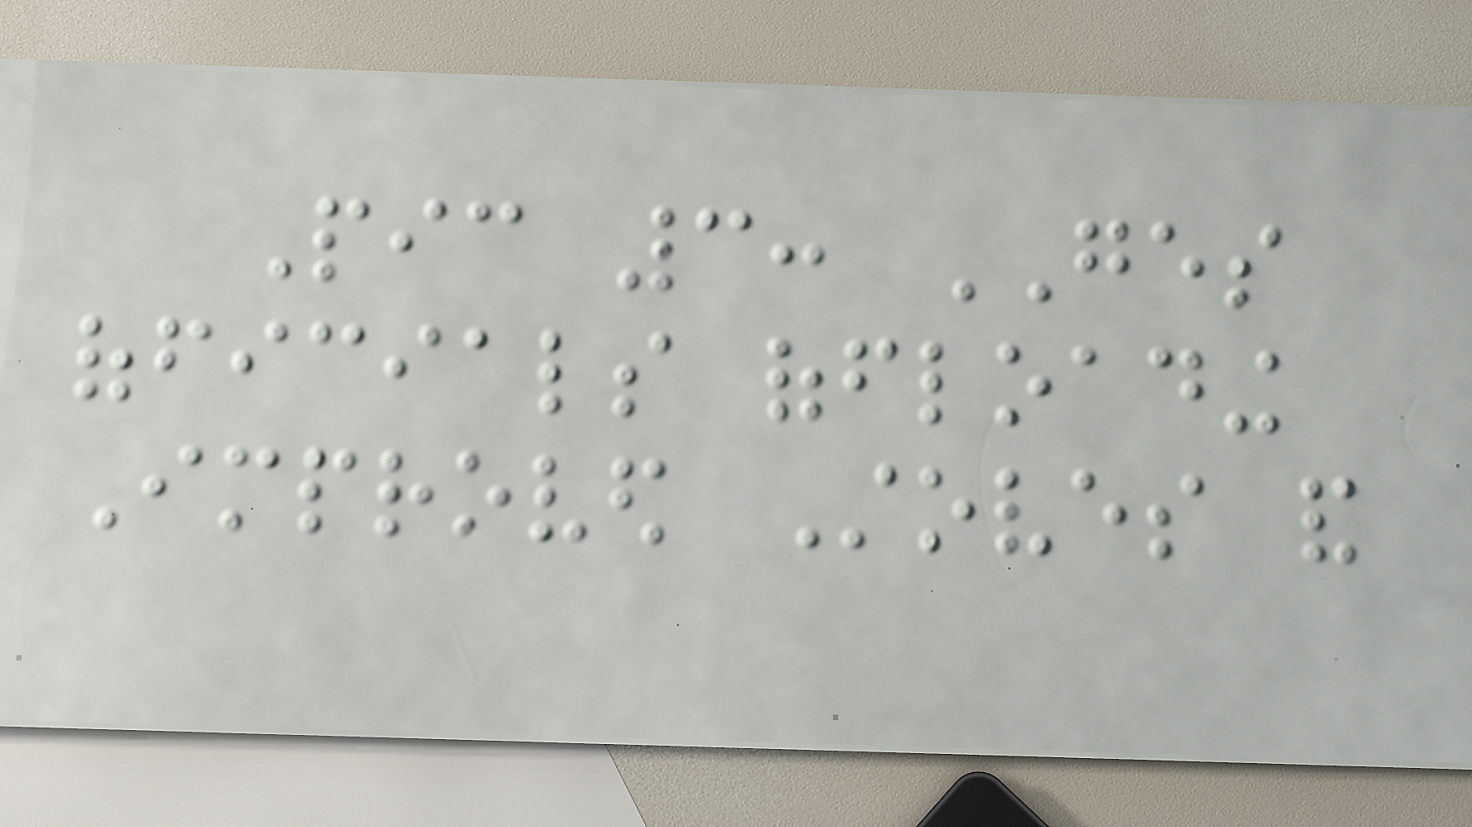Pic 3: GES
officials offloading
Improved Stoves and
